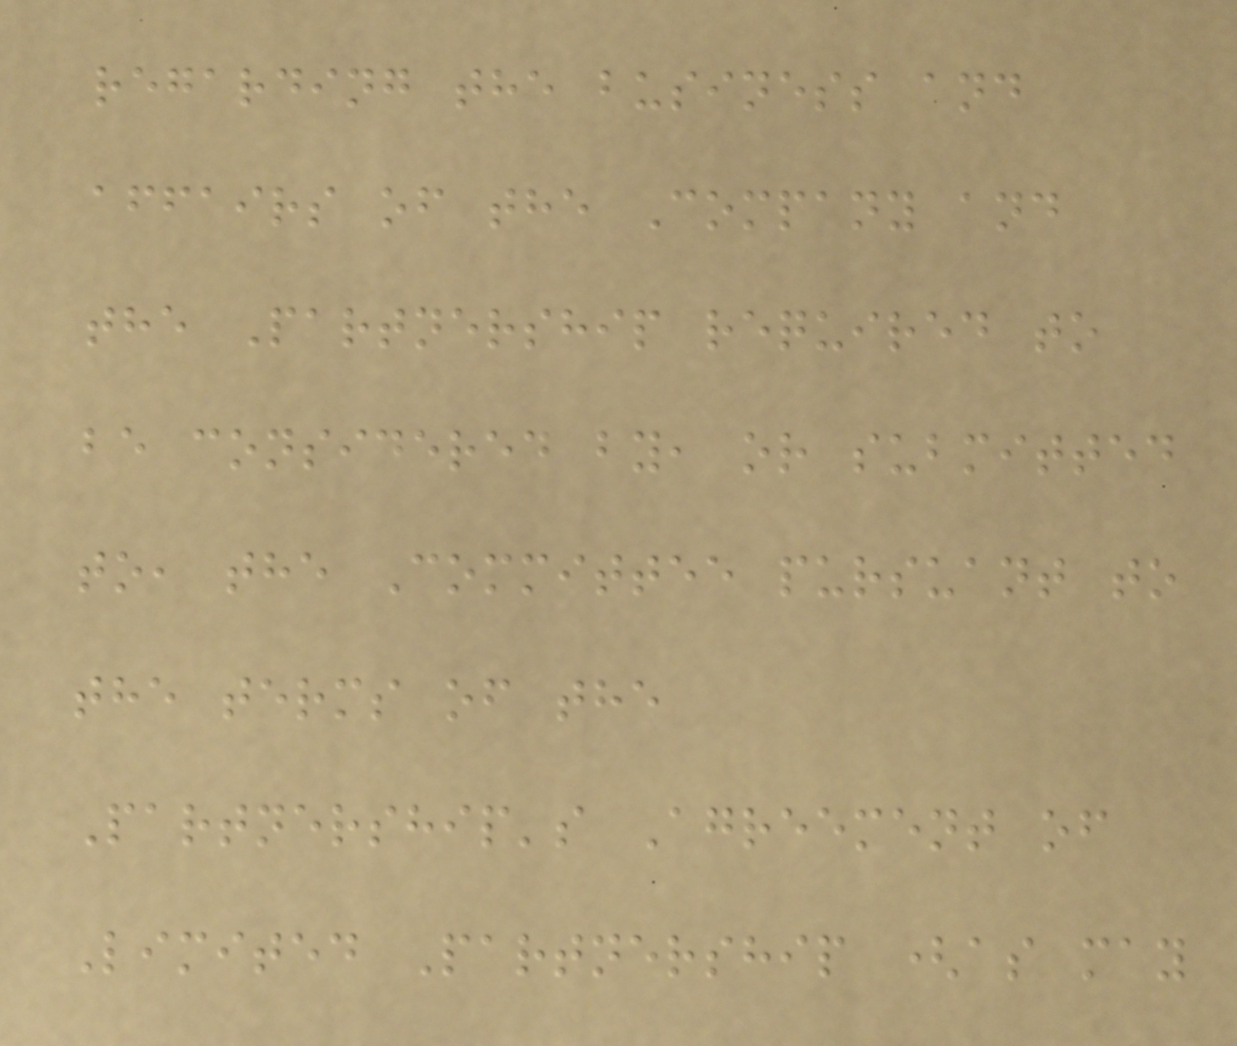regarding the business and
affairs of the Company and
the Partnership required to
be considered by, or submitted
to, the Committee pursuant to
the terms of the
Partnership's Agreement of
Limited Partnership (as may
